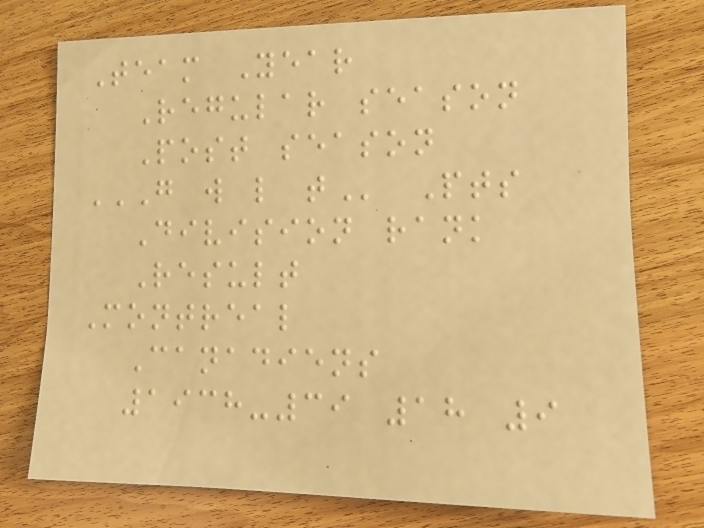Team Year
Regular season
Post season
G W L T Pts
Division rank
Result
Montreal
Canadiens
1938-39 18 9
